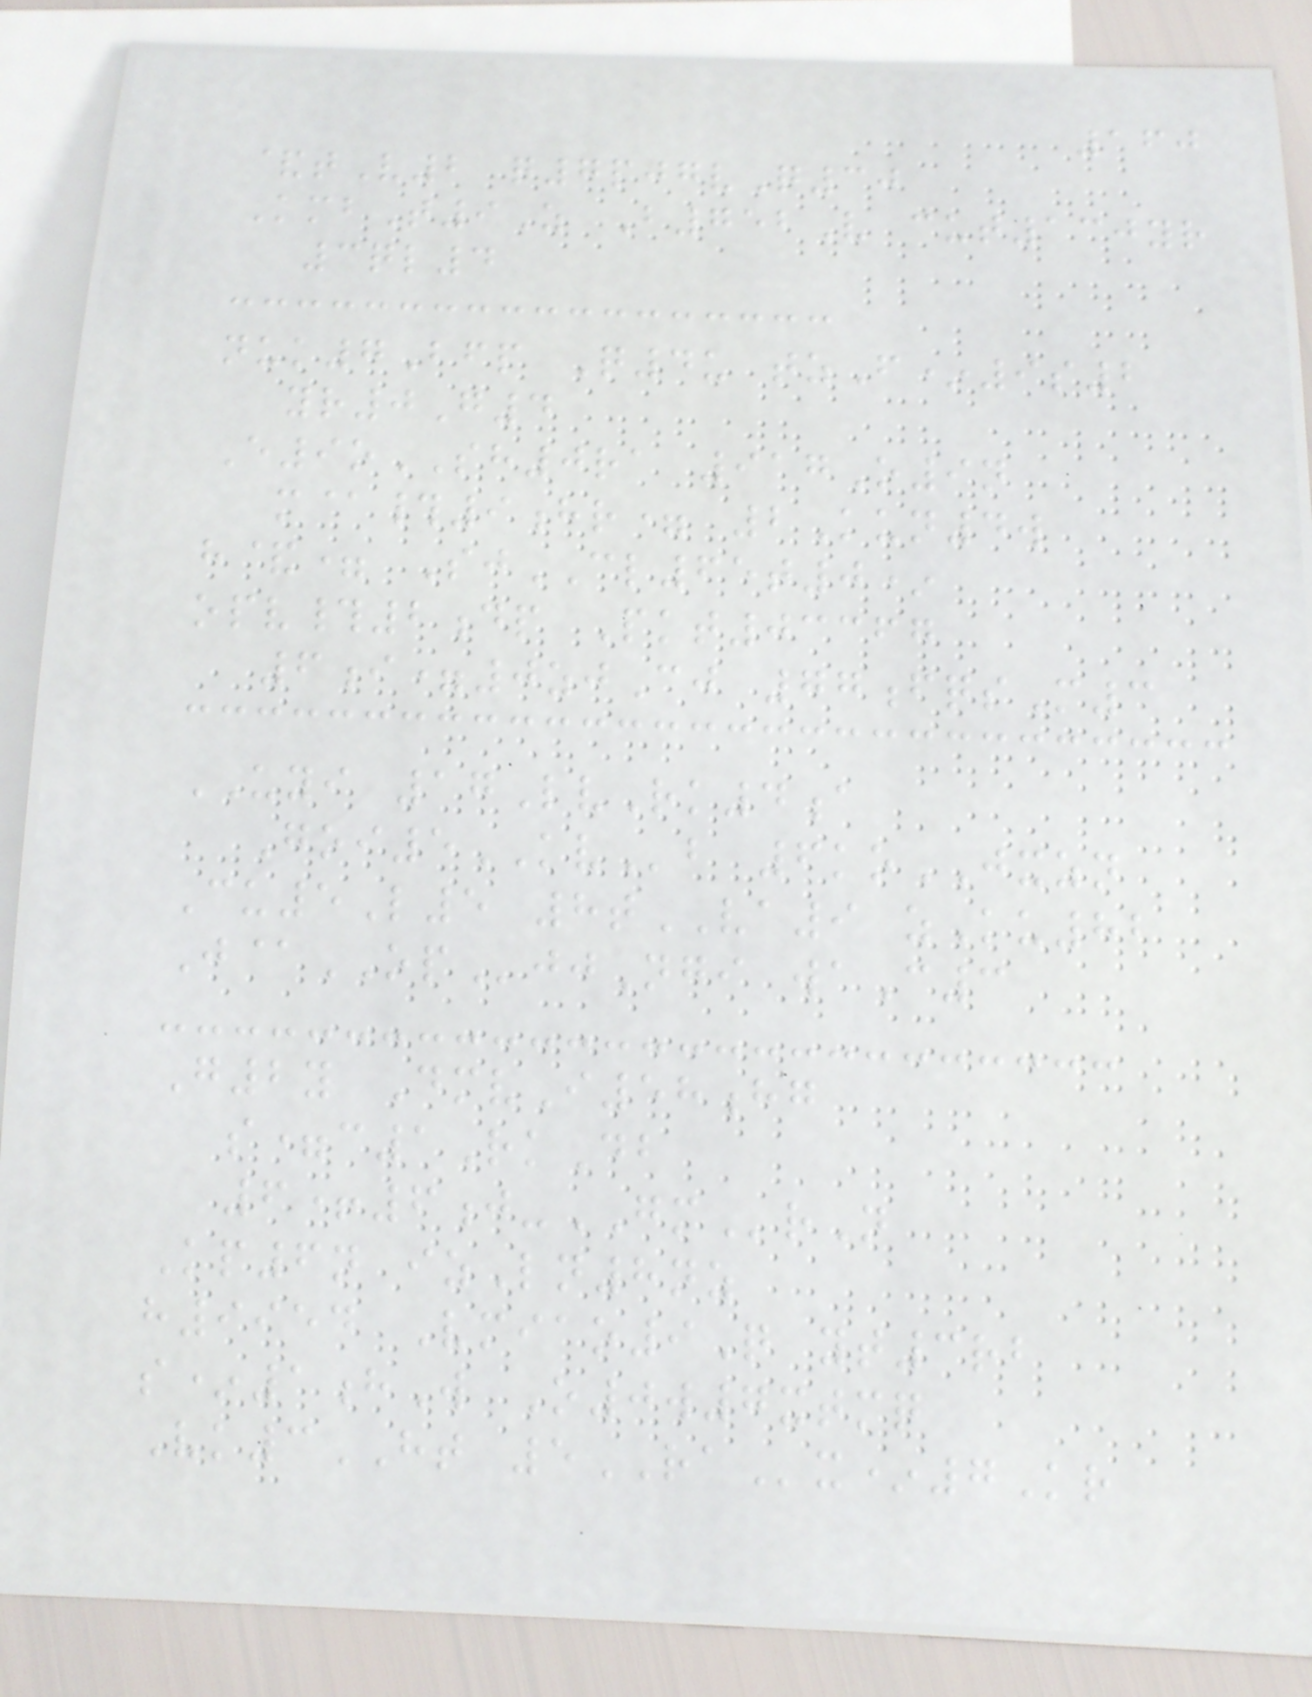160
&tV2 q7pjgvQ30
KmbT9Z B752V cut130yr
3ql4
nuk7Bfp Q4u tzF*9s2
yr0G4
E9oSH0ra 917O9n
m@#9hr= 2Kun4w
h&= SjCL65t0*
opv#2dp Pkt03367
6i=0zjCj 77fqsM3
UYI 17LvRk4a
Goi5KVb 6koJXZN
Cu5L5 8tVA9 zKu82
J@OPjjNgi waC3
G2y DmvI58hg
s=c1RkDb
6+6j-GMrN
Kp6n izLn8nz
h9954 Vmiao9Q yt3rb
s*1hW O0w7xtmq
Vk3HT 5RAx*7Kr
